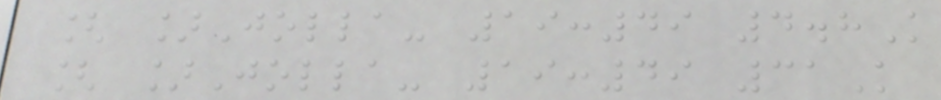[ ]Jolla- 19:49 4.8K
[ ]Jolla- 19:49 31K
